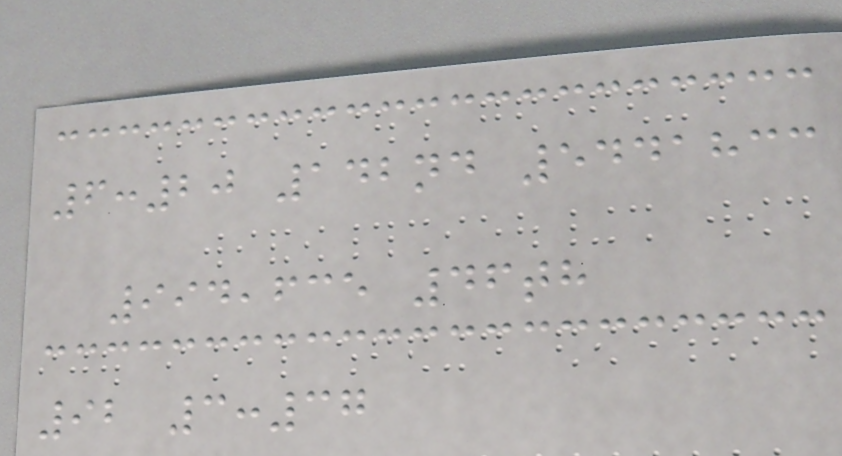6:20 142nd 5441833
994,635 46th
92 3:37
